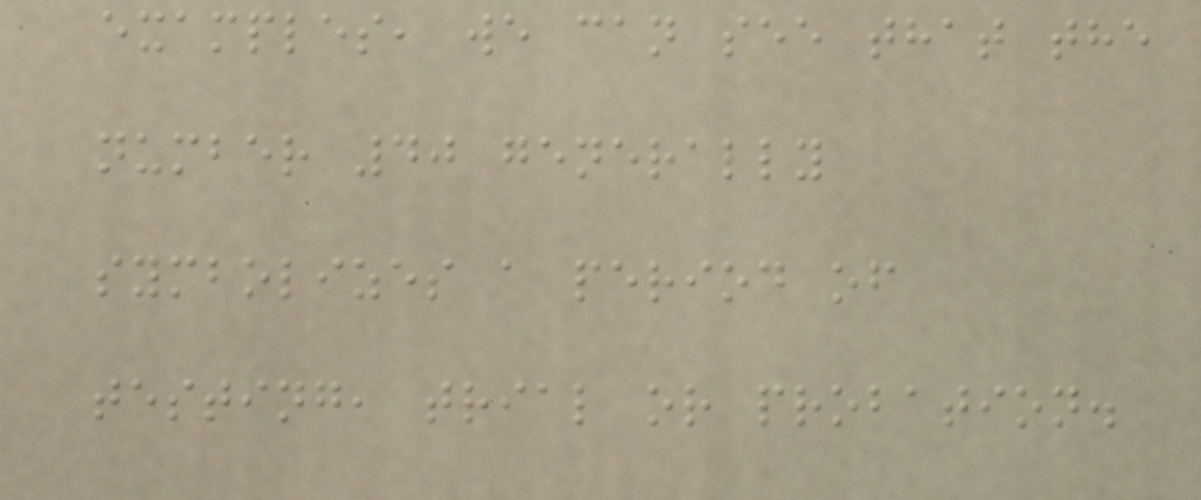examples, we can see that the
number 40 generally
symbolizes a period of
testing, trial or probation.
